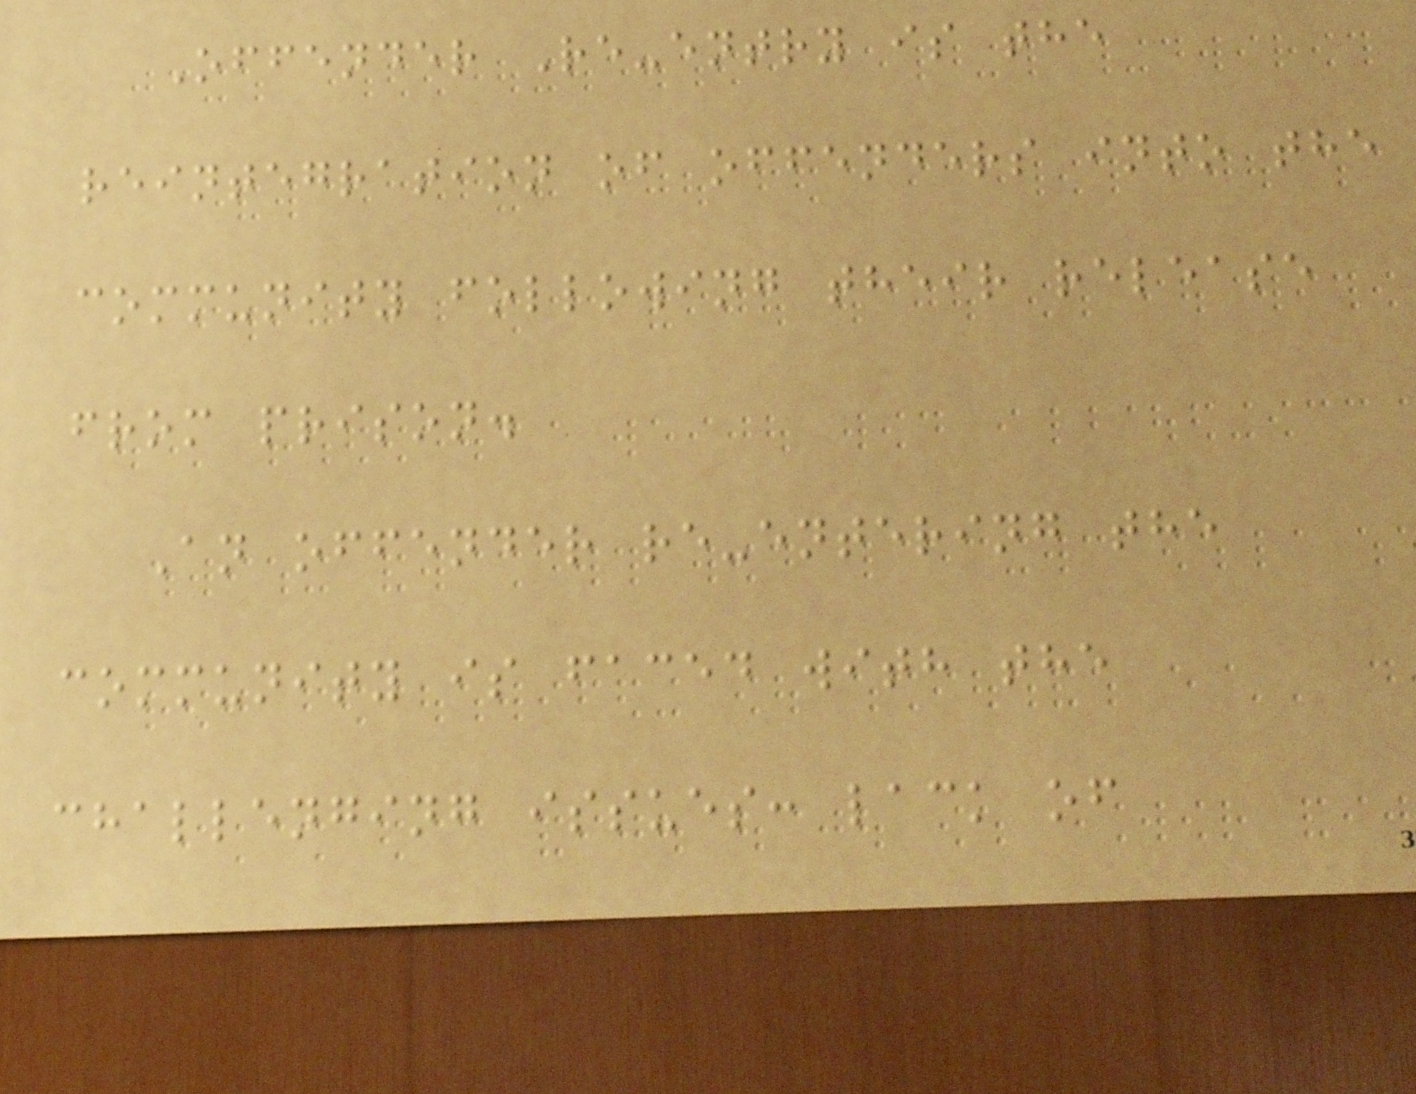Offender Re-entry is the
reintegration of offenders into the
community following their release
from prison.
An offender re-entering the
community is faced with the
challenging issues: lack of
